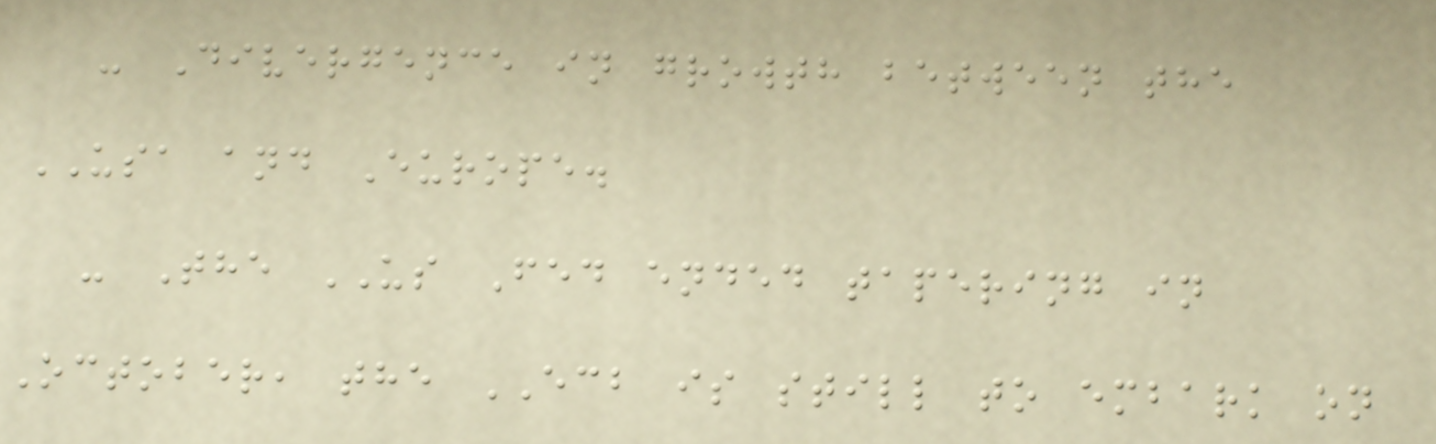- Divergence in growth between the
USA and Europe.
- The US Fed ended tapering in
October, the ECB is still to embark on
